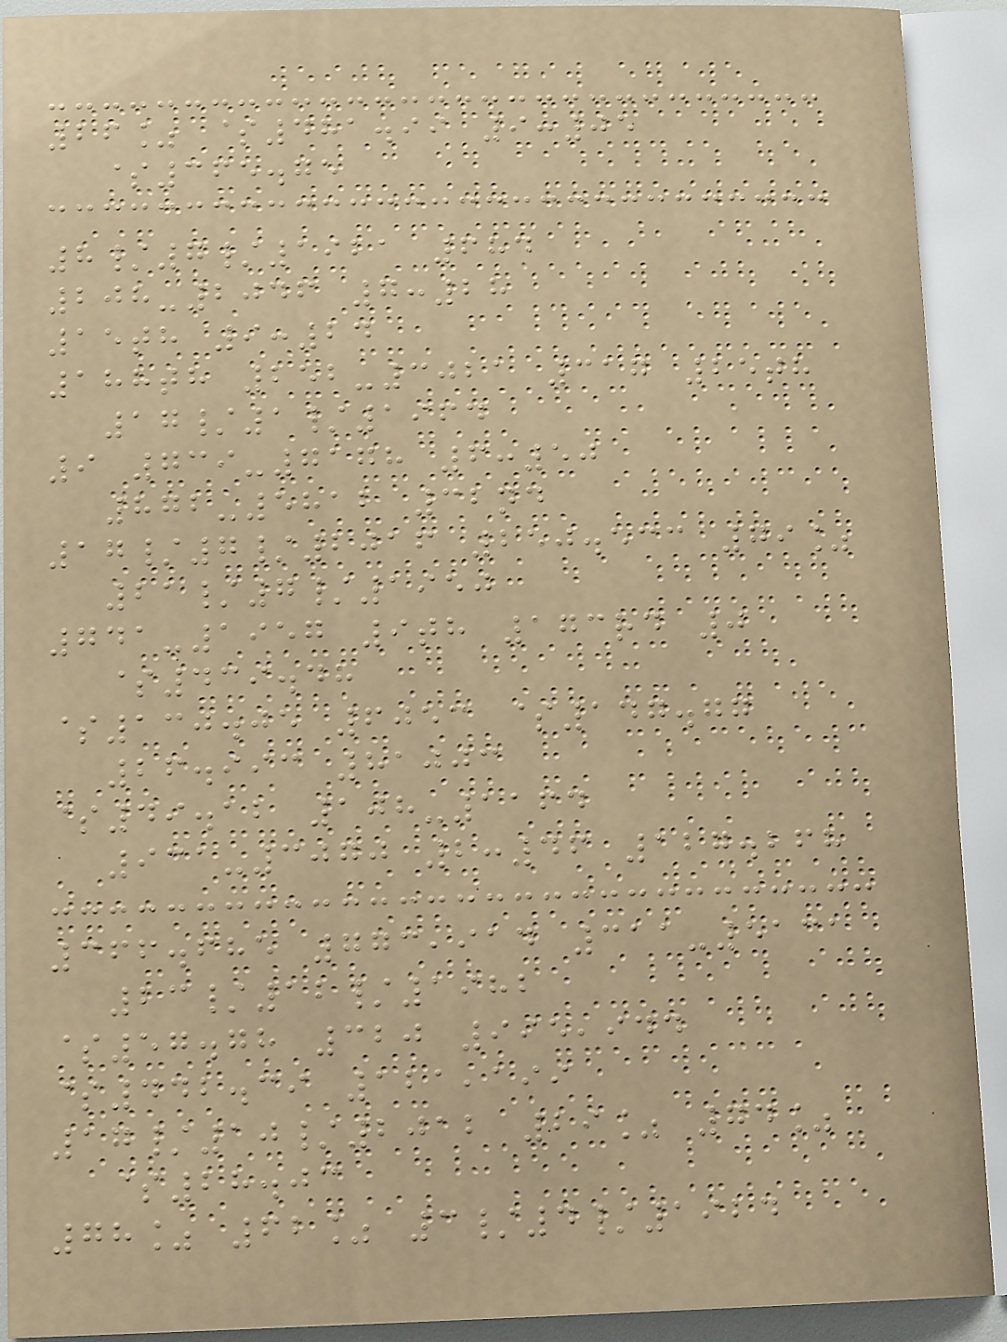26% $481.99 9:05
$365.75
8/7/1921 684
208-2046 7:28
15th 9:24
188th 252-3021 317 25th
17/1/1964
9 739-7178 6:50
872-5812 32nd
17/7/2016 250.533 79%
21/7/1950
741-1957 9th 173rd 0
$439.48
$130.05 6053 $147.77
26.993 81003
$49.12 108-1164
931-3070 2:46 127.268
366.685 773,914 311-5131
23/12/1982
$57.78 320 995,944
$442.39 121,199
17/10/2012 29% 74%
$28.03
78% 62% 3/4/1924
